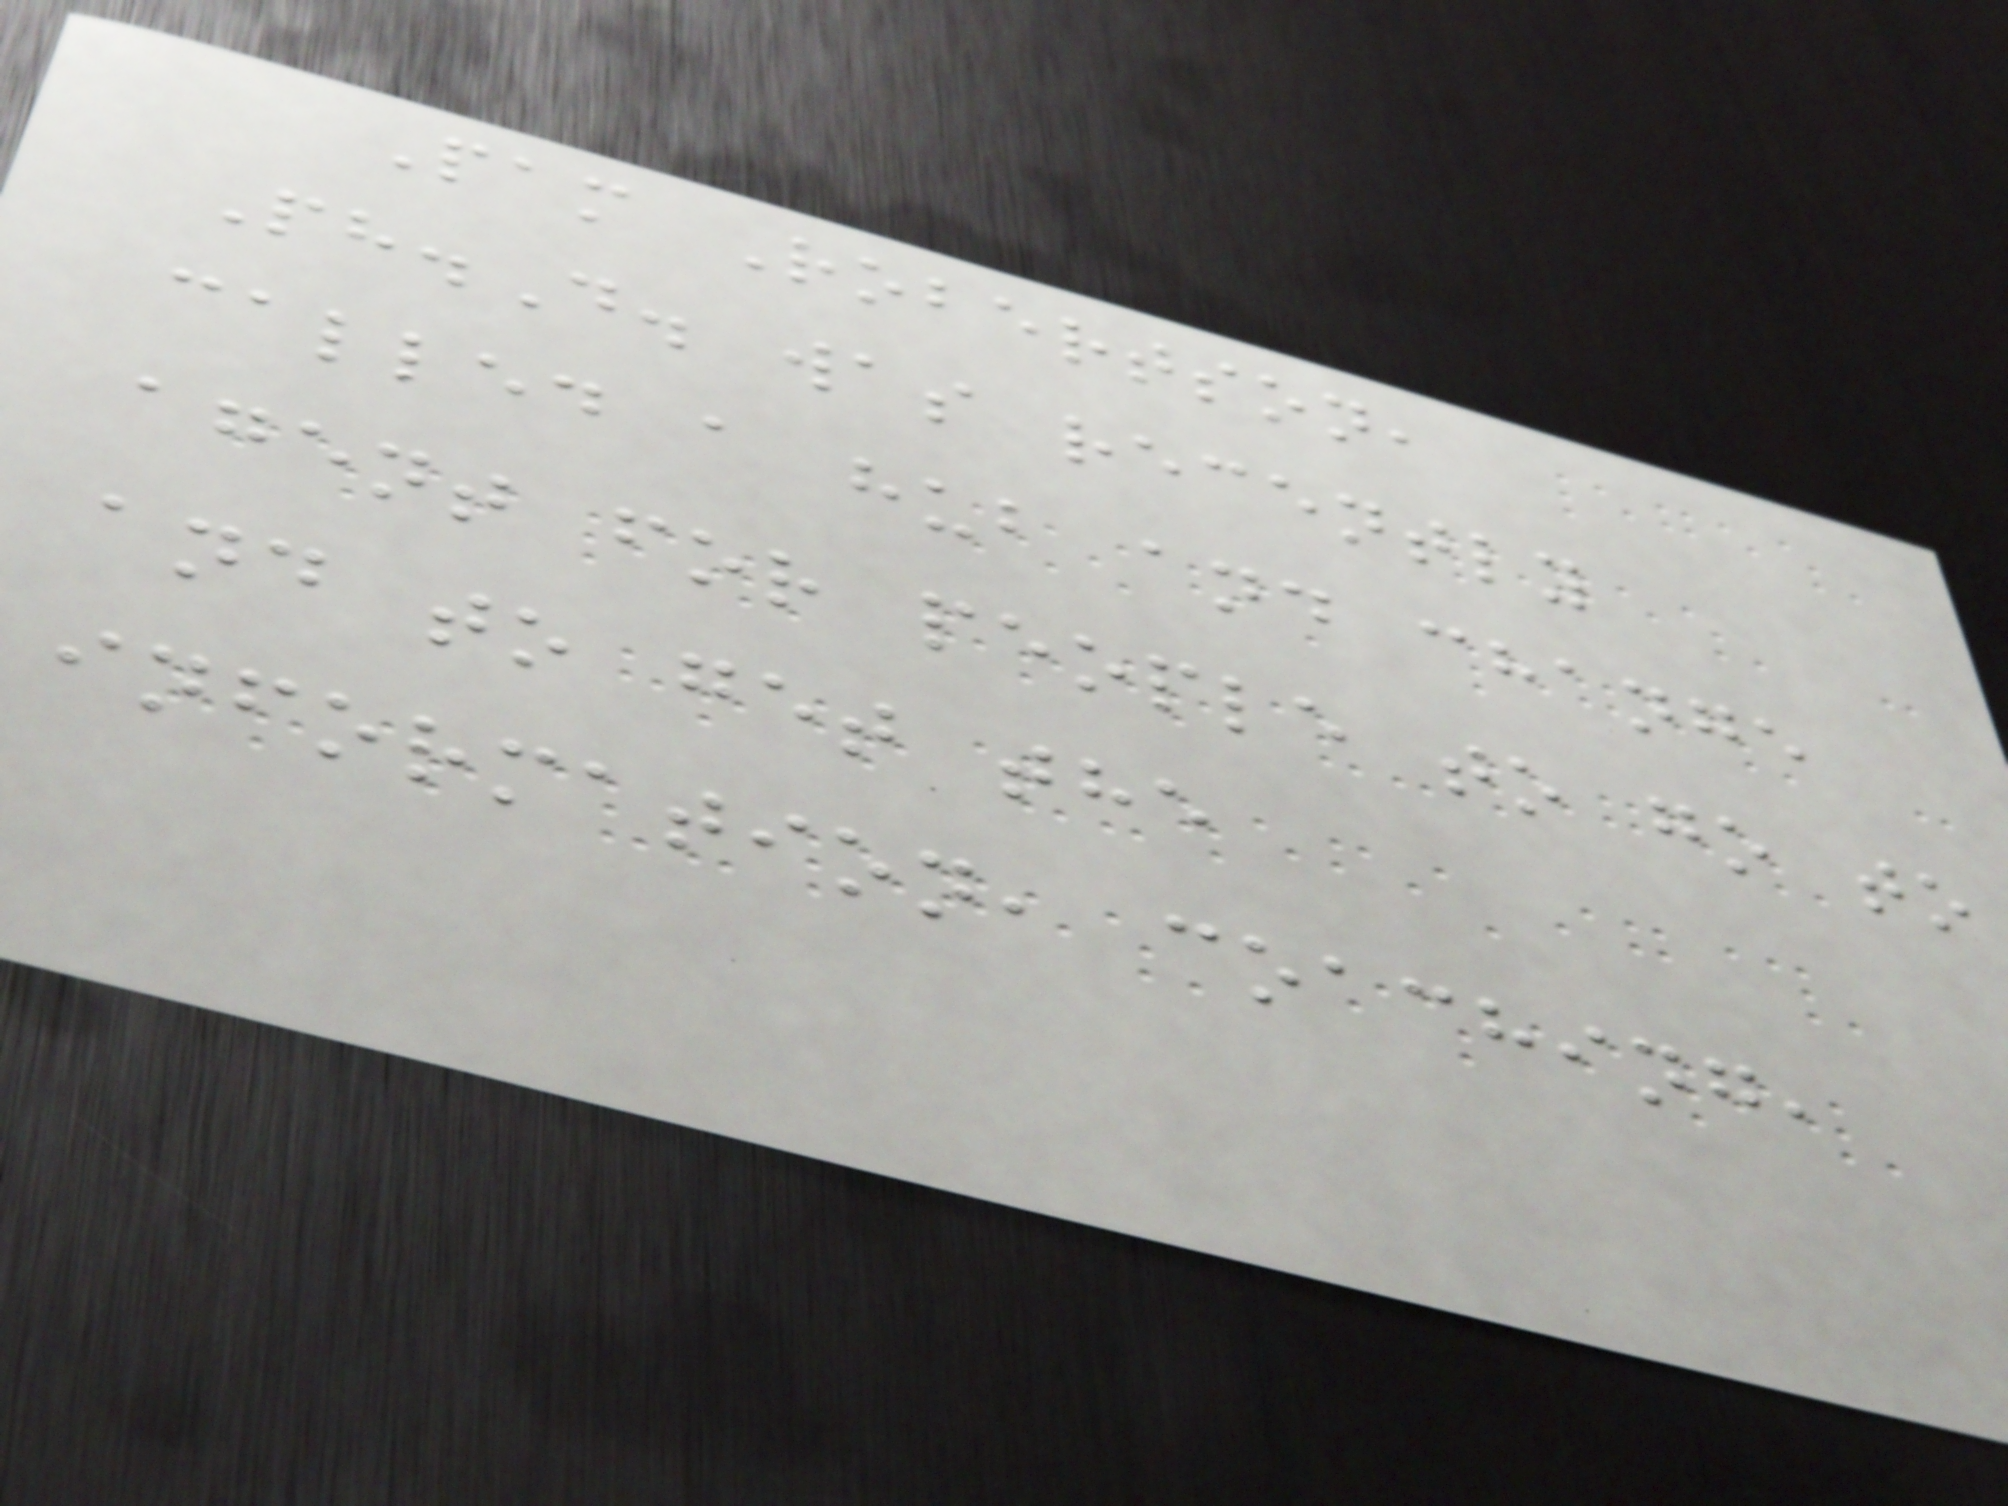Pam Robertson,
Ph.D. was recently
called a hub and change
agent for people to go to
and to get the
information, coaching,
